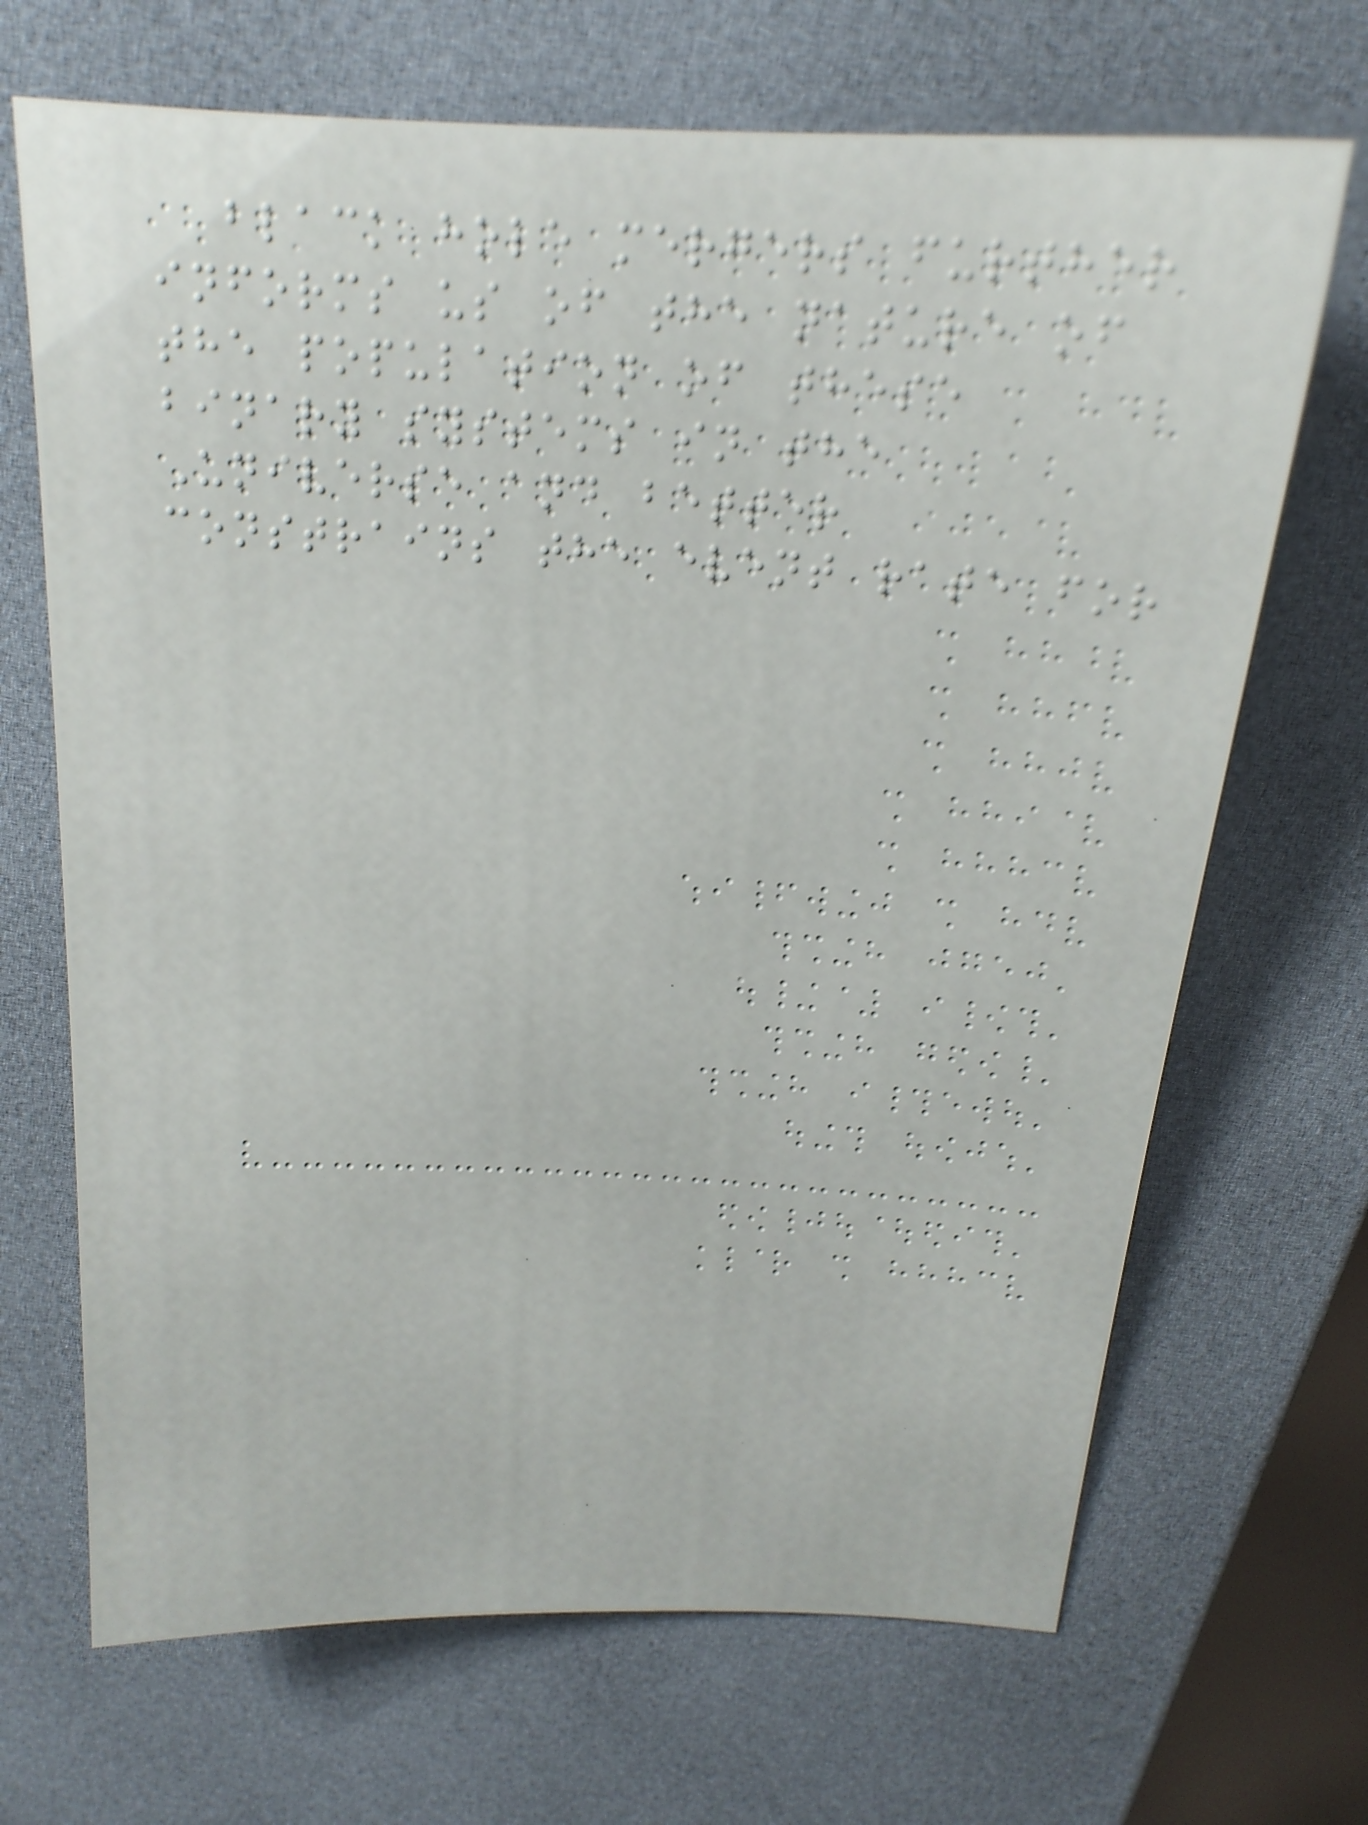black hole mergers further
informs us of the nature of
the population of these
binary systems in the
Universe and better
constrains the event rate for
